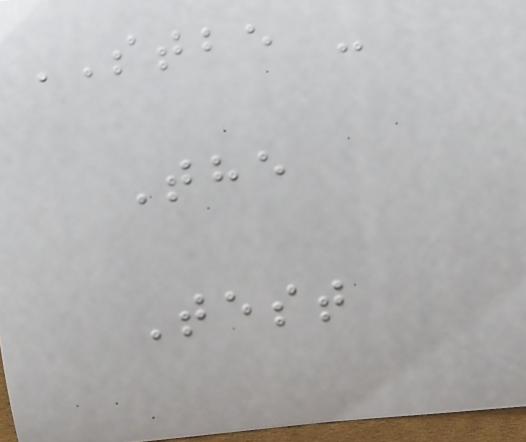STBE -
The
Test
